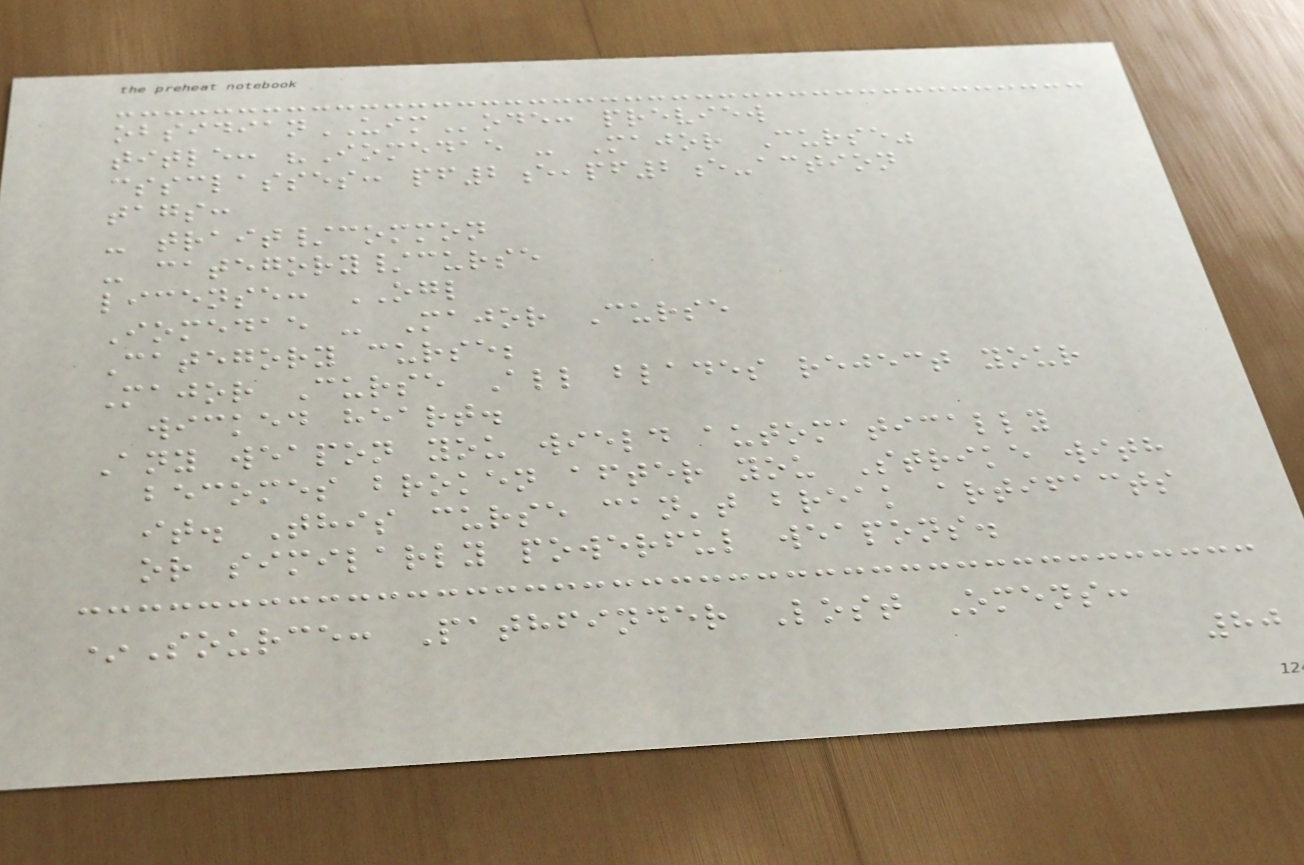obsidianUIMode: preview
title: "Iomedae - Major Curse"
cssclasses: pf2e,pf2e-action
tags:
- trait/common
- category/curse
license: OGL
Iomedae - Major Curse
Category curse;
Major Curse All blades reject your
wicked heart.
Any weapon you wield automatically
becomes broken after you Strike with
it. This curse can't break artifacts
or similarly powerful weapons.
*Source: Pathfinder Lost Omens:
80
